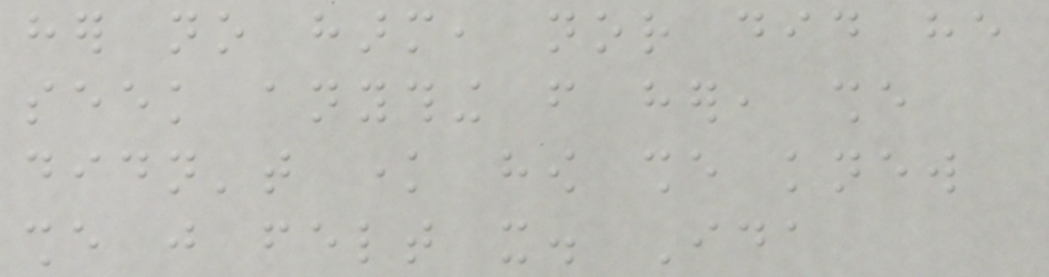her no harm, nor did he
seek anything from her, she
didn't know how she knew
she just felt it. Ida
